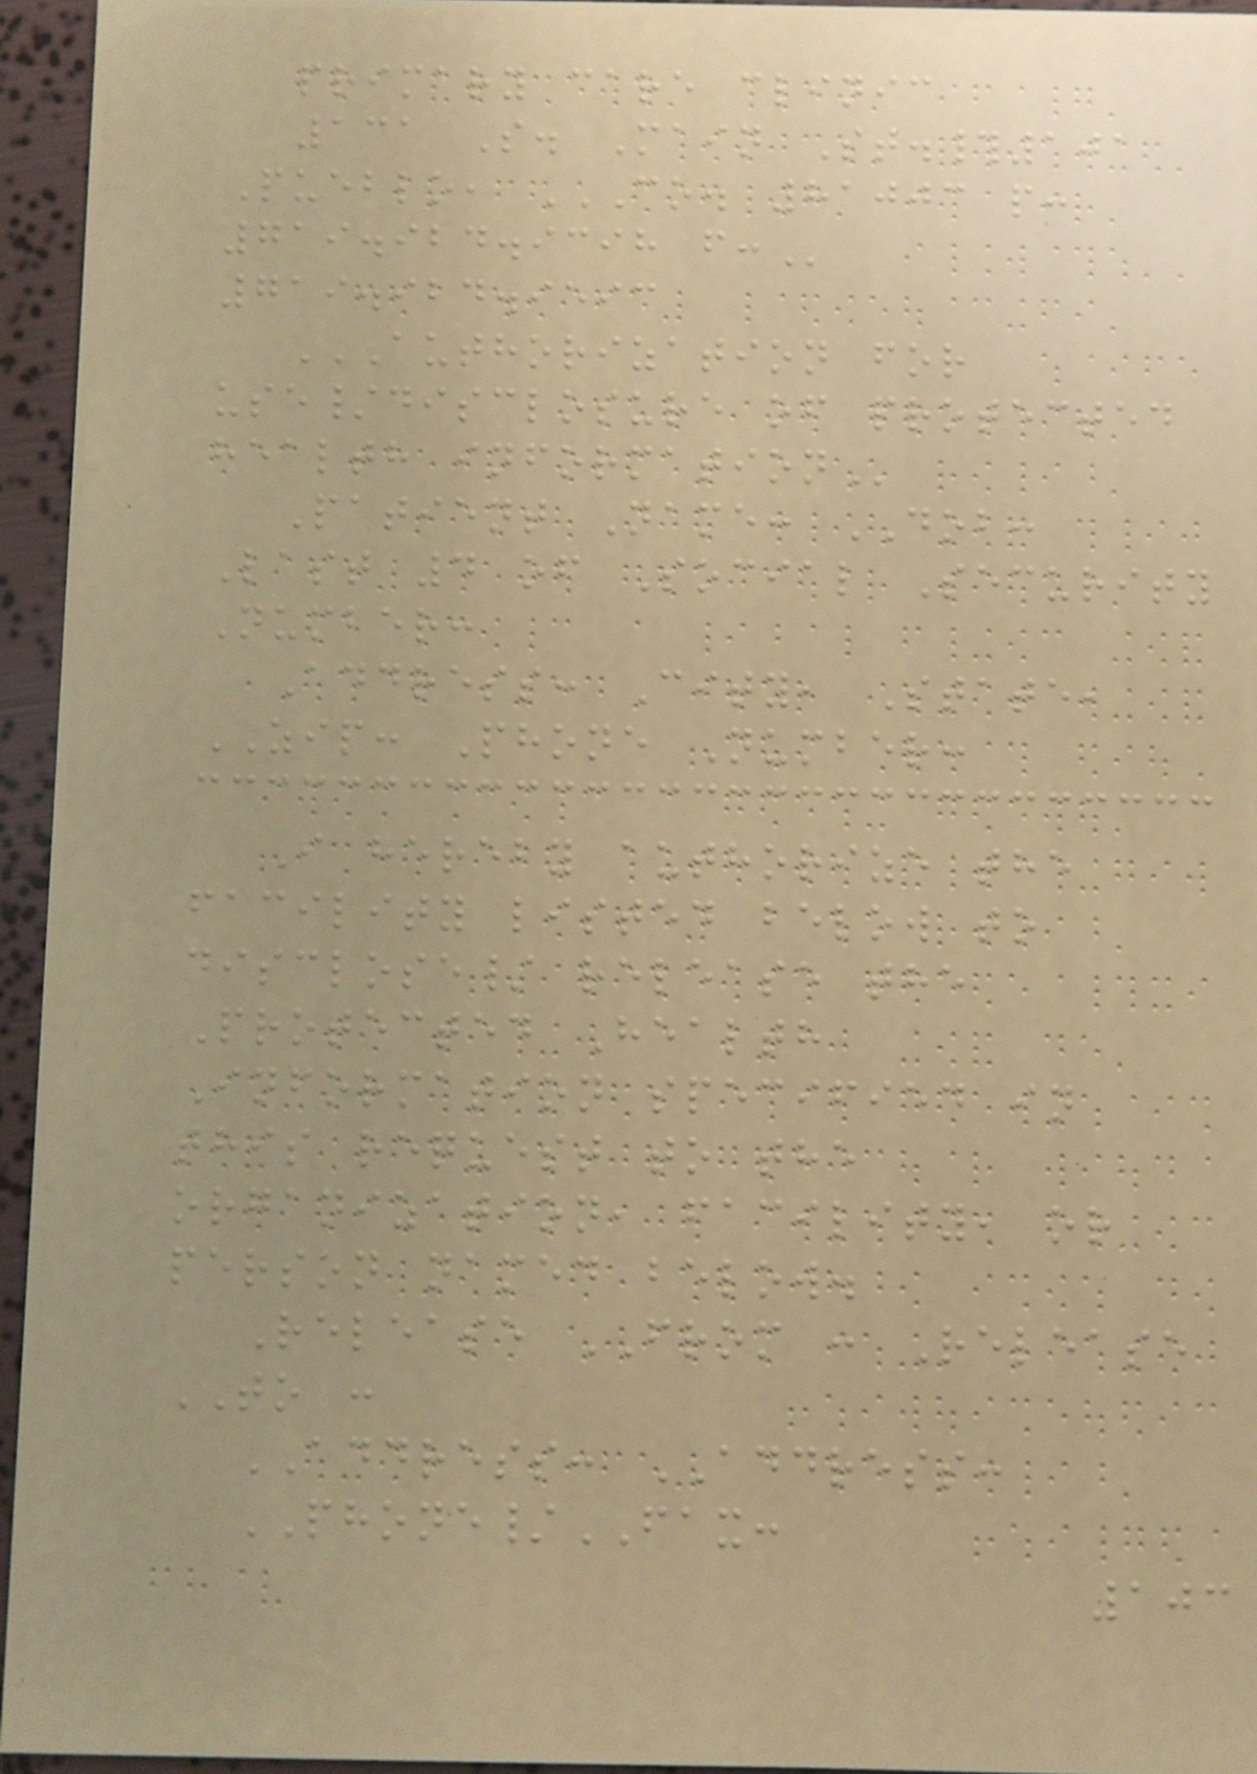primary care clinic
131 S. Main St.#101
Pueblo, CO. 81003 P:
719.924.9398 F:
719.924.9593
AUTHORIZATION FOR
USE/DISCLOSURE OF PROTECTED
HEALTH INFORMATION
Patient Name: DOB:
Last 4 of Social Security
Number:
Address: City, State,
ZIP: Phone Number:
I hereby authorize the
facility listed below to
disclose/ release the
Protected Health
Information specified in
this request to the
organization, facility, or
person named below.
Release FROM : Release
TO :
ADDRESS: ADDRESS:
PHONE/FAX:
103
